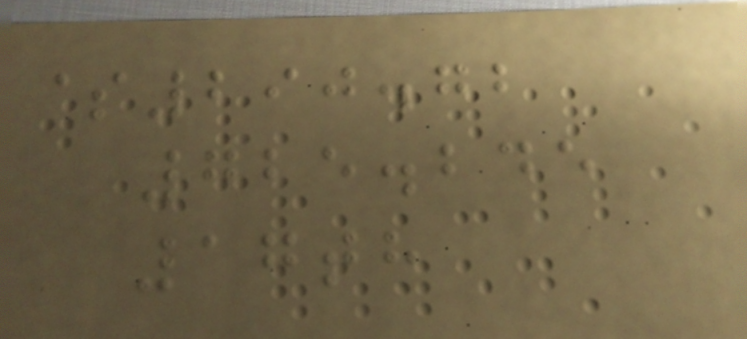$290.72
725.245
17th
